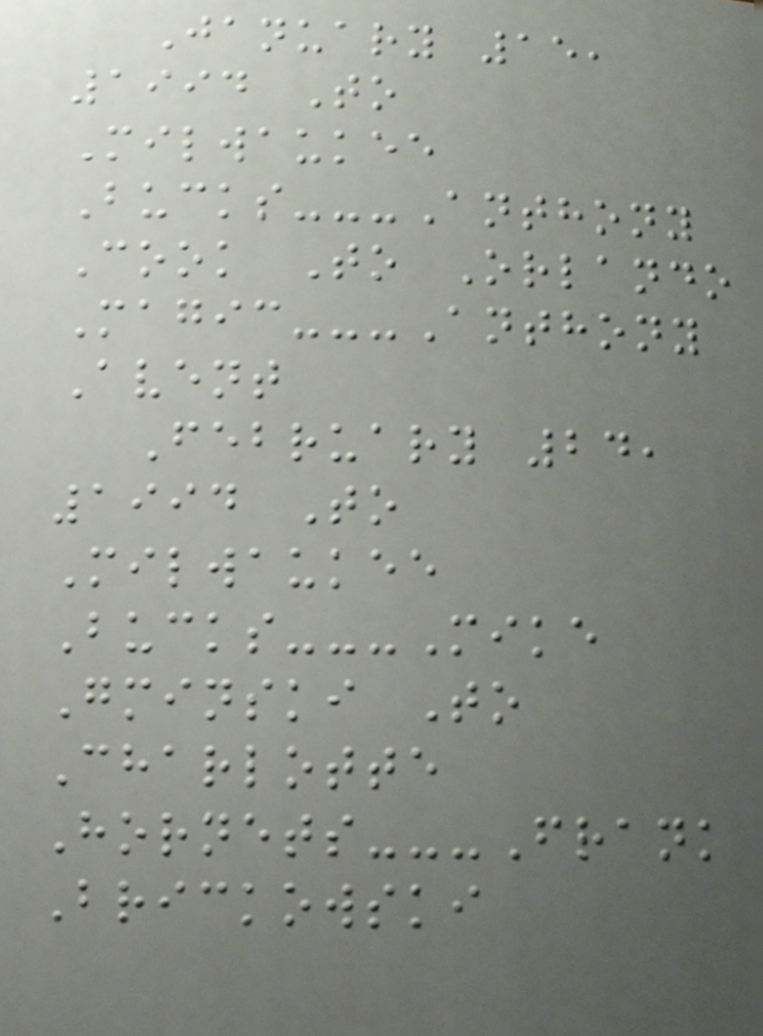January 15,
1994 To
Milwaukee
Bucks---Anthony
Cook To Orlando
Magic---Anthony
Avent
February 24,
1994 To
Milwaukee
Bucks---Mike
Gminski To
Charlotte
Hornets---Frank
Brickowski
